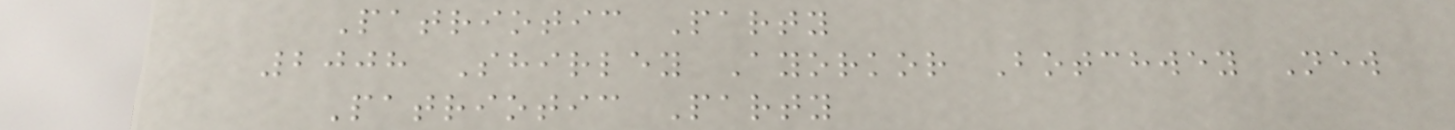Patriotic Party
2008 Shirley Ayorkor Botchwey New
Patriotic Party
